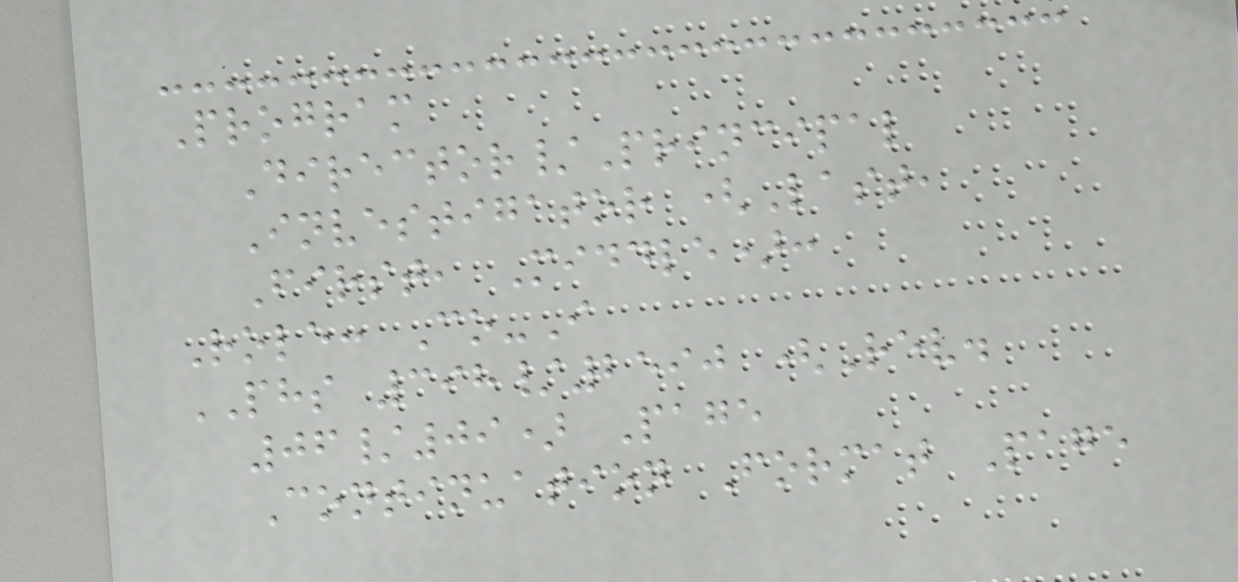Program
Director/Principal
Investigator (Last,
First, Middle):
Role: Co-I
PHS 398/2590 (Rev.
06/09) Page
Continuation Format Page
